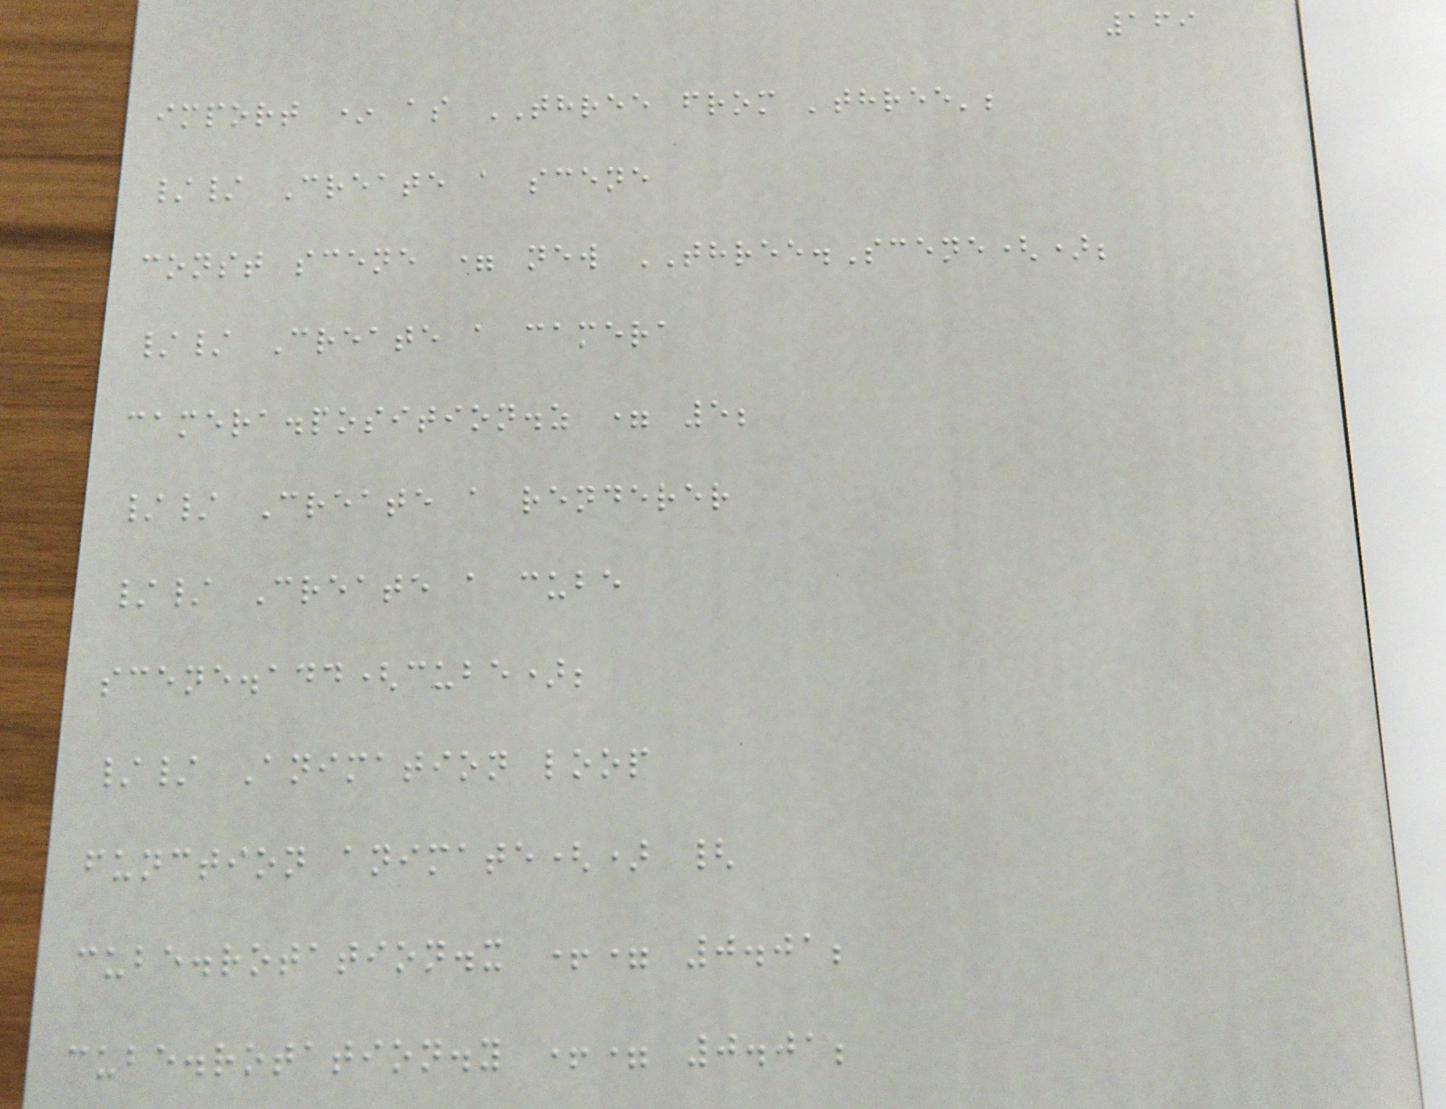169
import * as THREE from 'three';
// Create a scene
const scene = new THREE.Scene();
// Create a camera
camera.position.z = 5;
// Create a renderer
// Create a cube
scene.add(cube);
// Animation loop
function animate() {
cube.rotation.x += 0.01;
cube.rotation.y += 0.01;
